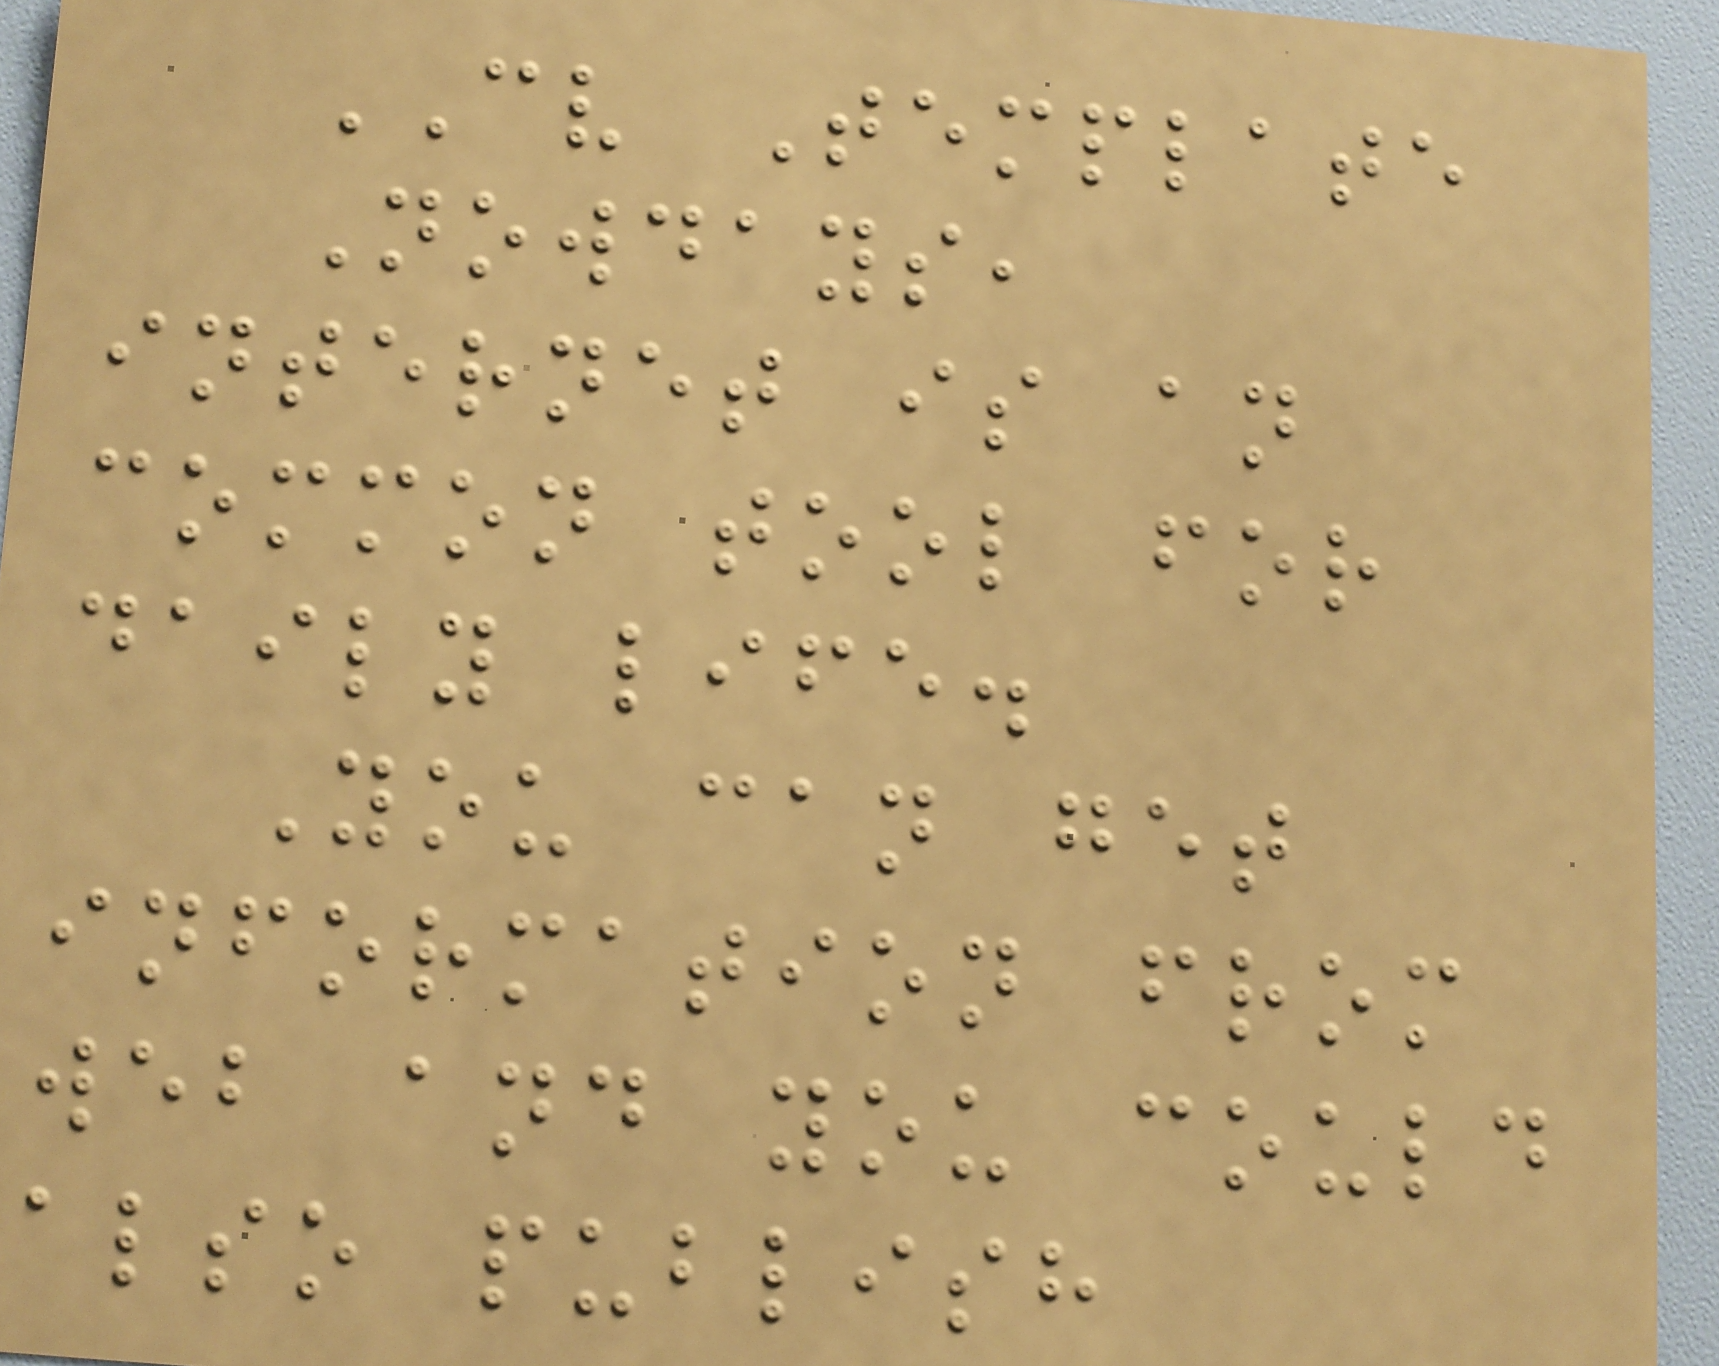CV Template
Nowdays,
internet is an
common tool for
daily life.
You can get
information from
web and you could
also publish
